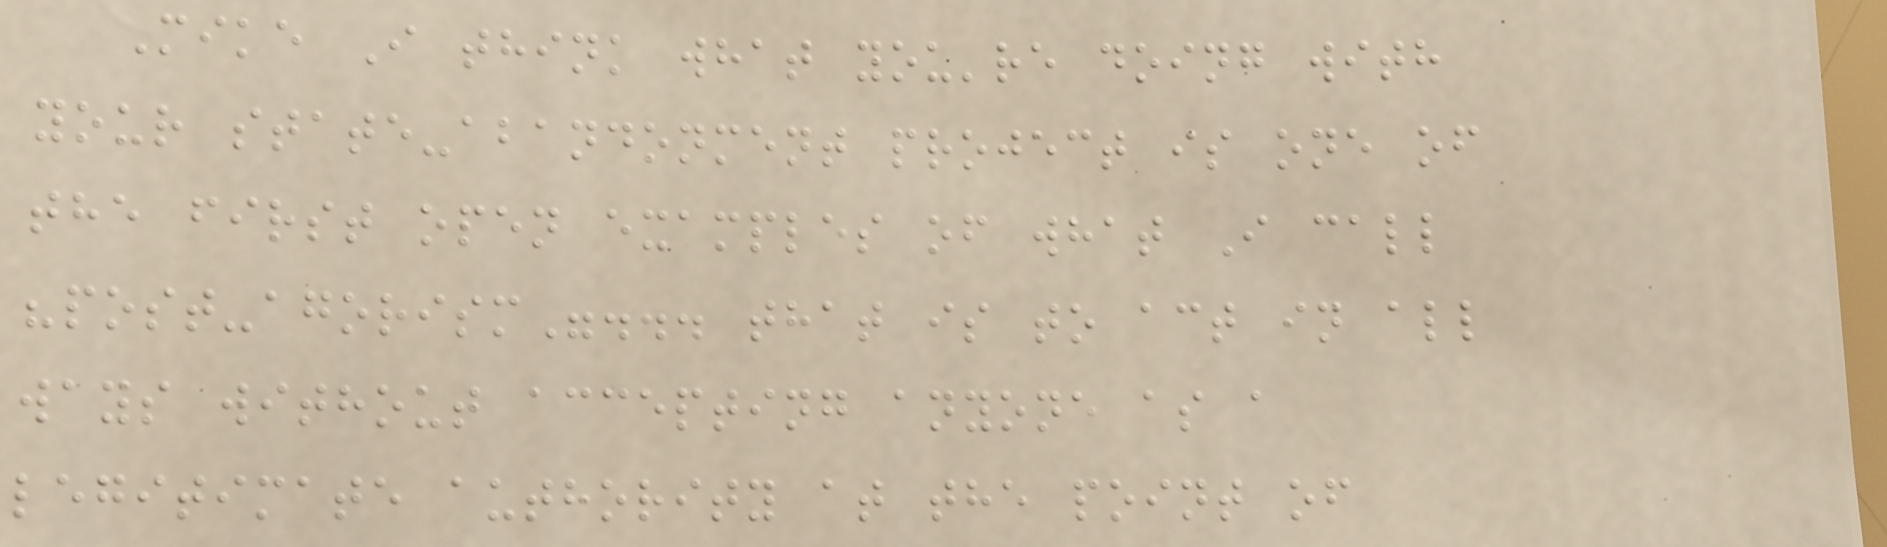Mike I think what you're doing with
your state-abandonment project is one of
the first open examples of what I call
"post-agorism"... that is to act in all
ways without accepting anyone as a
legitimate authority at the point of
